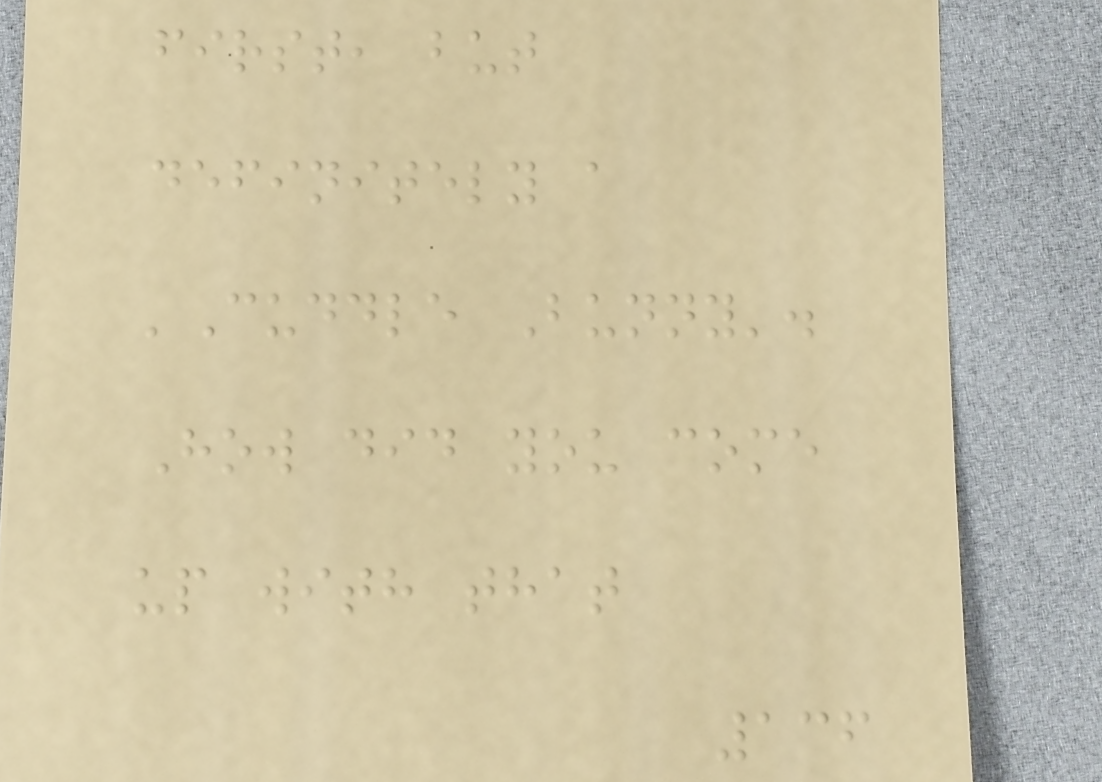first, but
definitely a
'Cuddle Bunny'.
How did you come
up with that
136
